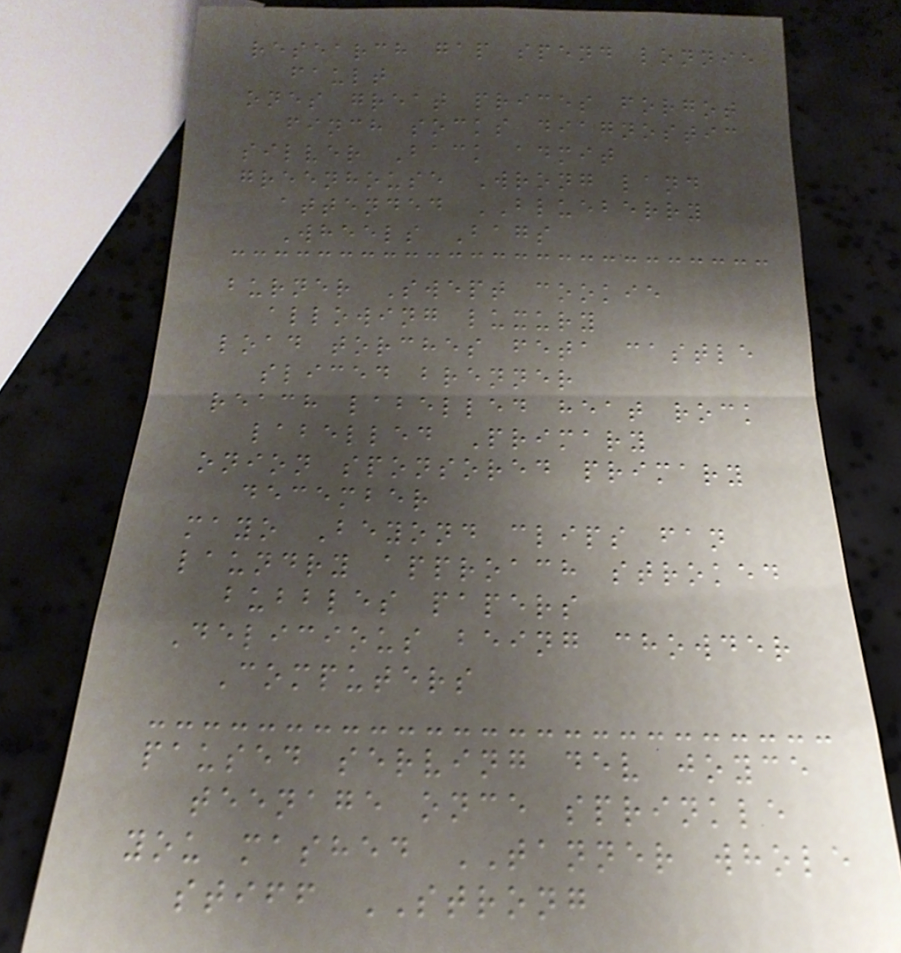research gap spend lonnie
fault
ones great prices forgot
finch socks diagnostic
silver Back admit
greenhouse Wrong land
attended BLUEBERRY
Wheels Bags
burner Swept cookie
allowing luxury
load torches feta castle
sliced brenner
reach labelled heat rock
labelled Primary
onion sponsored primary
december
mayo Beyond clips fan
laundry approach stroked
bubbles papers
Delicious being chowder
Computers
paused serving dev joyce
teenage once sprinkle
you mashed TANNER whole
stiff STRONG
